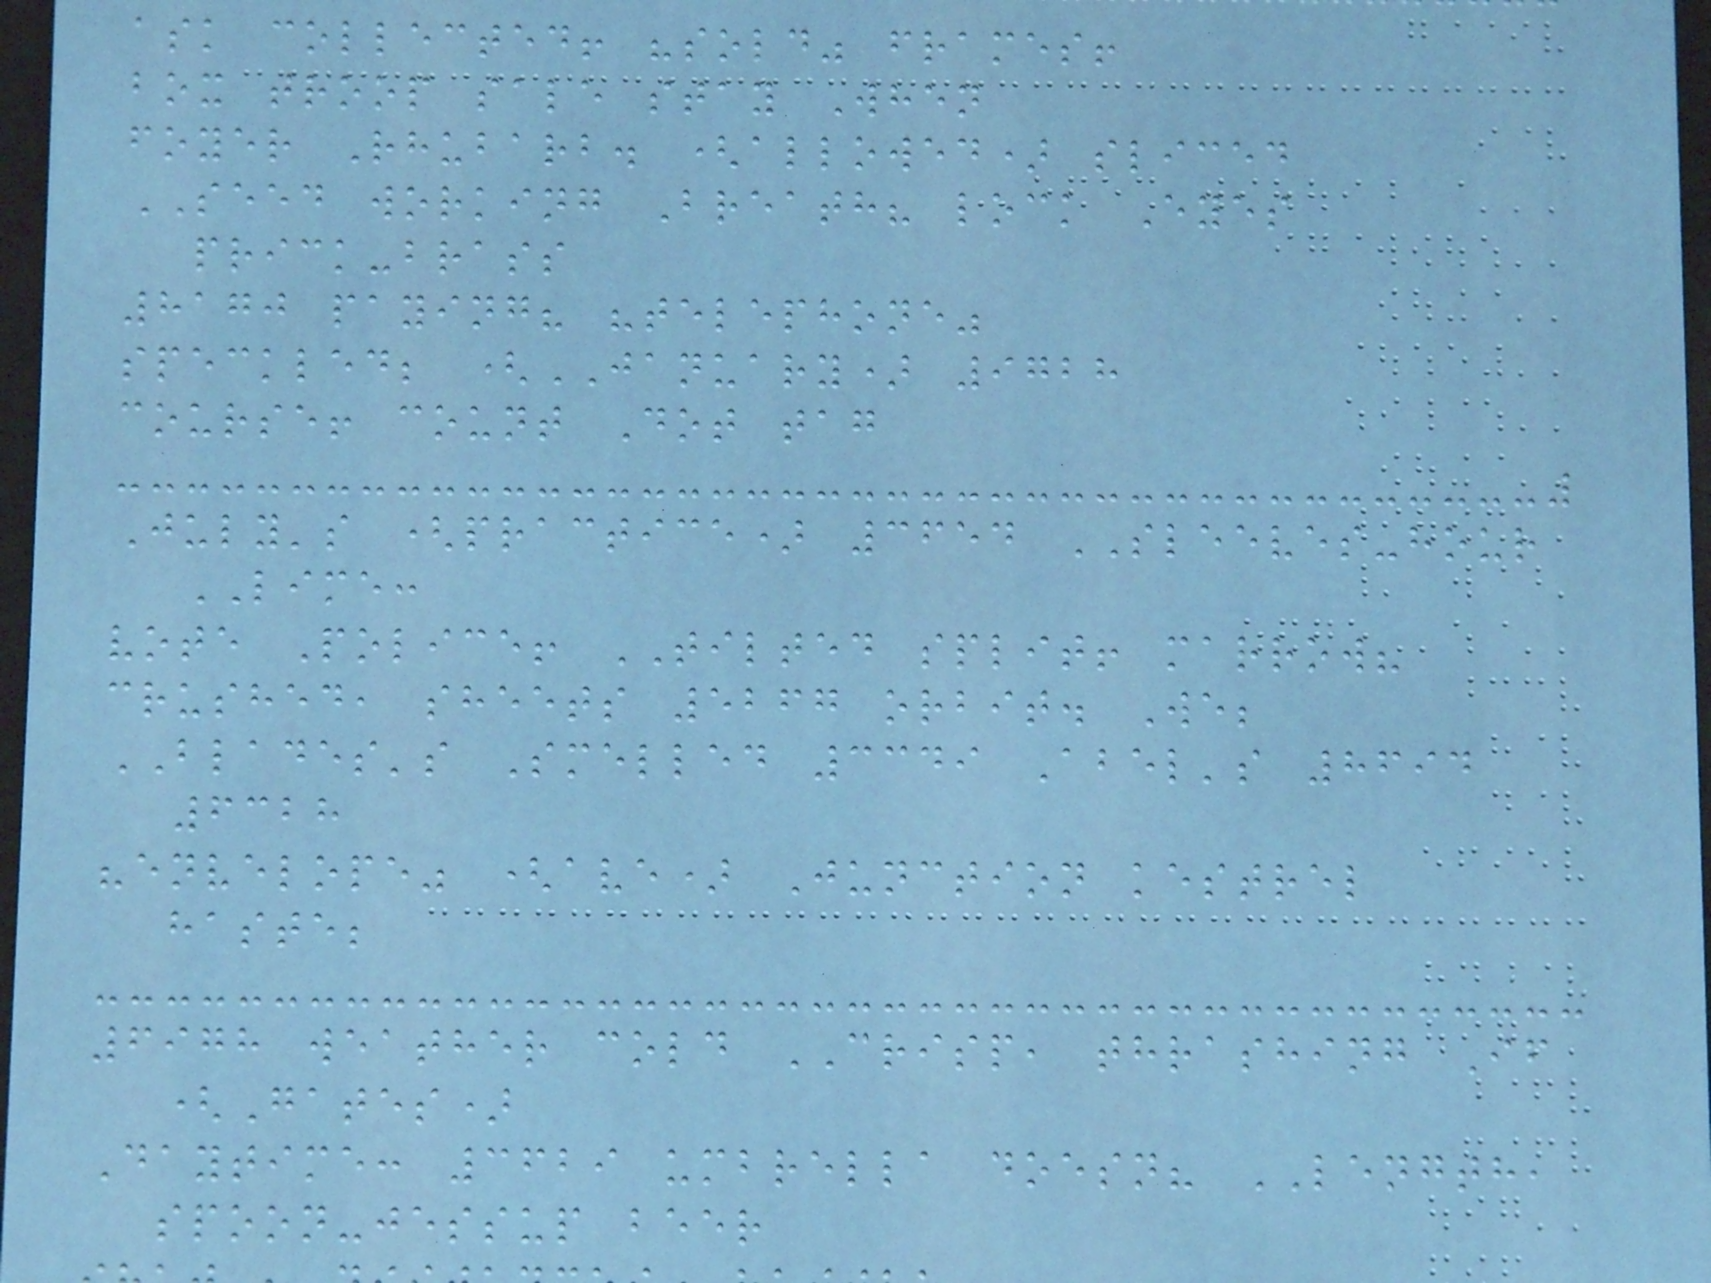ask collected! "sold" frames!
box troop sale stay When
foyer Rhubarb. (allowed) sliced
SEED working Breath? lock Eyes
prick-brass
8170 paying? "telephone"
speckled; (JANUARY) 9728
course! count Dot tag
July's (practice) 3654 SLEEVES-hour
LIME:
vote Police! TILTED split! marrow?
crushed, sheets 5267 orbit. We;
BLADES's Smelled 3349 Abel's 8694
6328
"envelope" (ave) Junction kestrel
haste;
6978 weather cold CRISP, thrashing If
(Gates)
Daytime: 3629 umbrella doesn? LENGTH,
spoon-jessup beer
